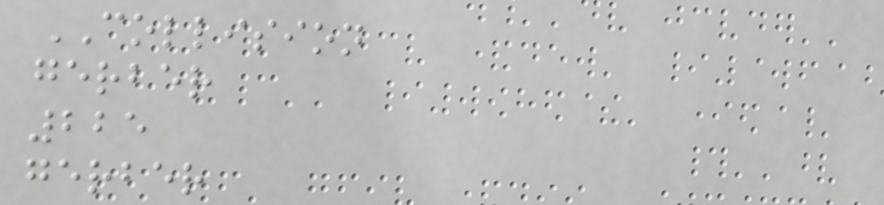COLLISION
gerber
225
gerber
